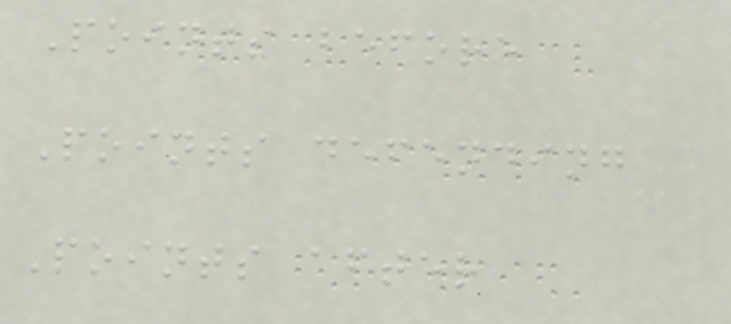Points before
Points defending
Points after
